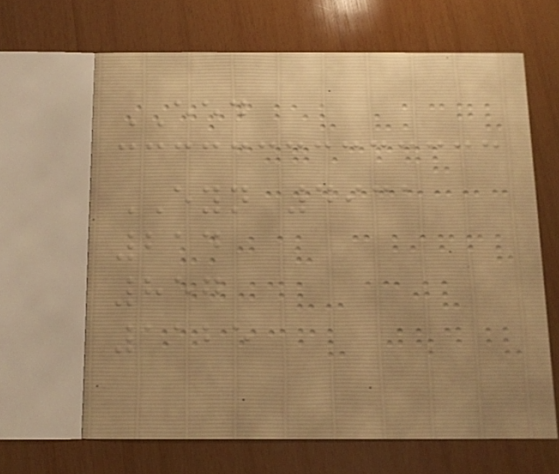EED
EYN 4931
214
857
1125
